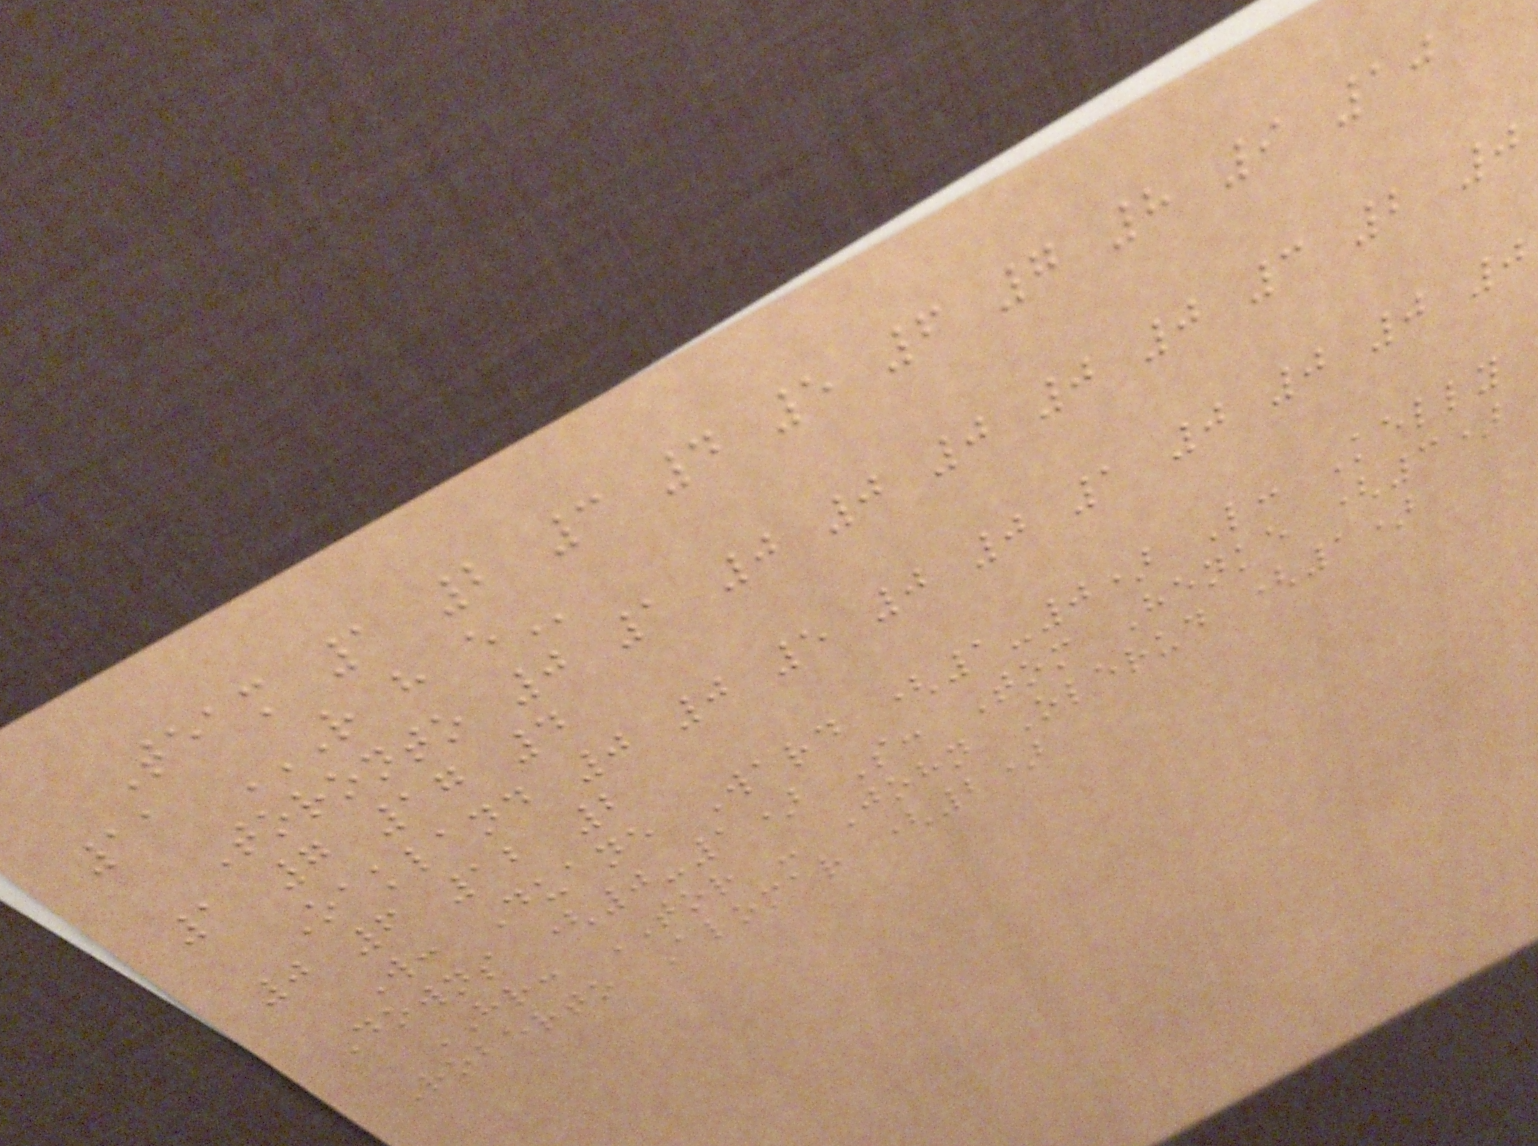Team 1 2 3 4 5 6 7 8 9 10
11 R H E
Toronto 0 1 0 0 0 0 0 3 2 0
1 7 17 4
Oakland 0 0 5 0 0 1 0 0 0 0
0 6 12 2
W: Duane Ward (1-0) L: Kelly
Downs (0-1) S: Tom Henke (3)
HR: TOR - John Olerud (1)
Roberto Alomar (2)
